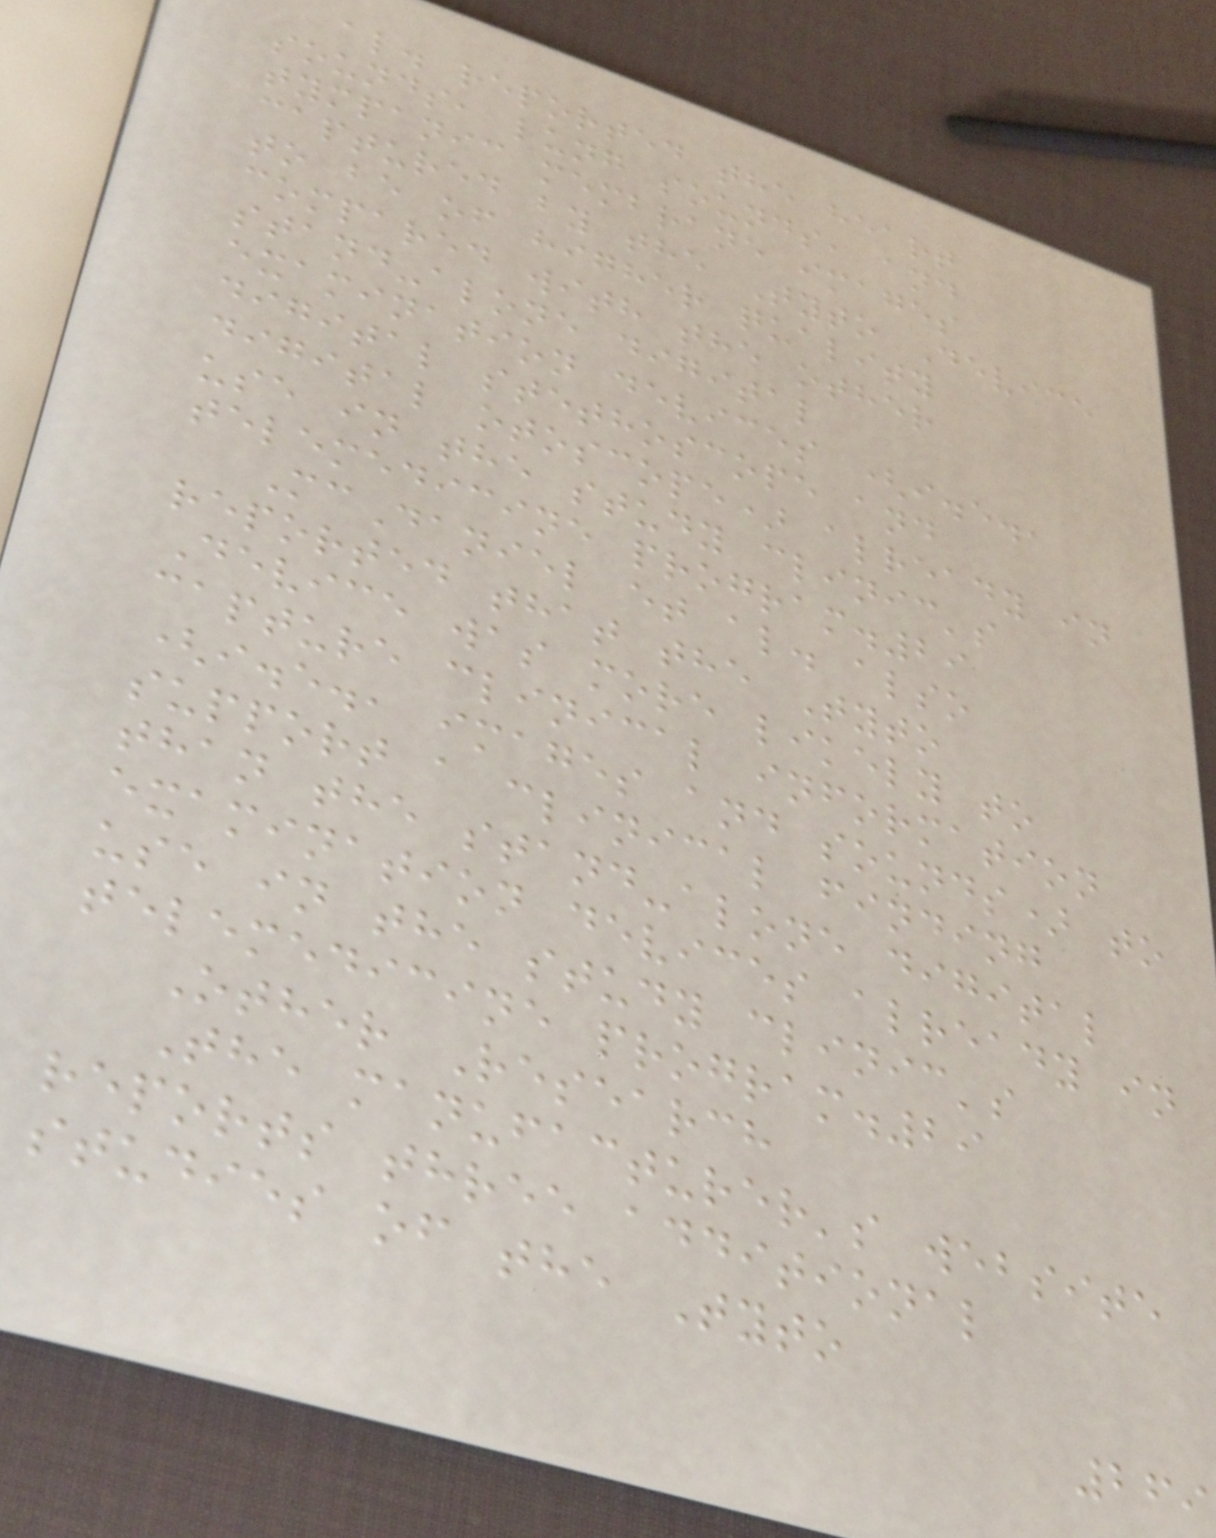al. reported the heart
sounds, lung sounds, and
tympanic membrane images
captured by the Tyto Device
to be of higher quality
compared with the other
stand-alone digital
examination devices (i.e.,
digital stethoscope and
digital otoscope) already in
use in the study clinic's
telemedicine program.29
McDaniel et al. also
reported that the Tyto
Device was more likely to
capture clinical information
(i.e., images and sounds) to
support a clinical finding
than the stand-alone digital
examination devices already in
use in the study clinic's
telemedicine program.29
Other Research
The manufacturer's website
reports three additional
studies of the Tyto
269
